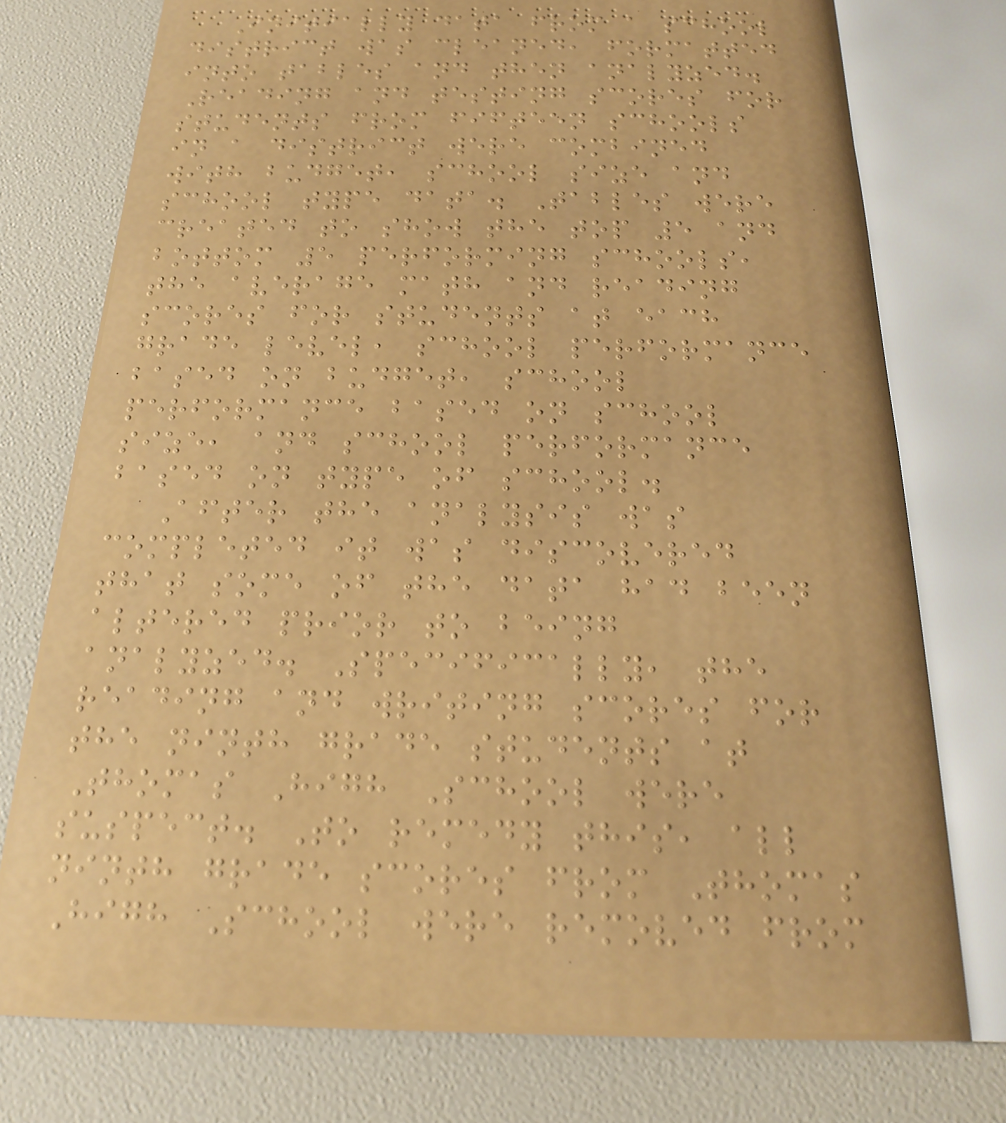Initially data from a school
district was cleaned, formatted
into tables and then analyzed.
Reading and testing scores for
students from fifteen schools
in a district were combined
with budget, school size and
school type data. Tables were
created to show the top 5 and
bottom 5 performing schools,
the average math and reading
scores for students at each
grade level, school performance
based on budget, school
performance based on school
size, and school performance
based on type of school.
After the analysis was
completed it was discovered
that some of the data had been
altered prior to being
analyzed. Specifically, the
reading and writing scores for
the ninth grade students at
Thomas High School were
suspect. To remedy this, all
ninth grade scores from Thomas
High School were removed from
